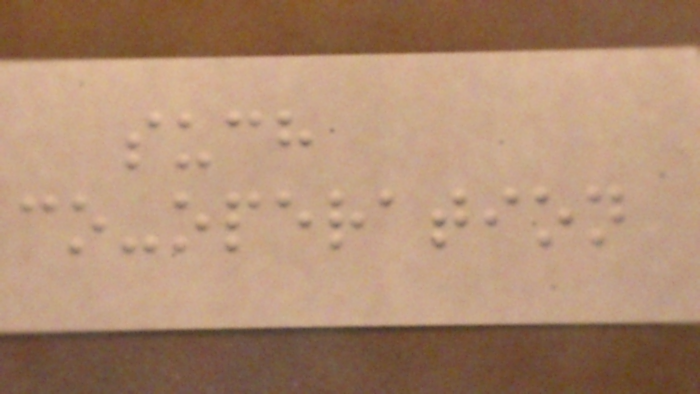such
co-operation
